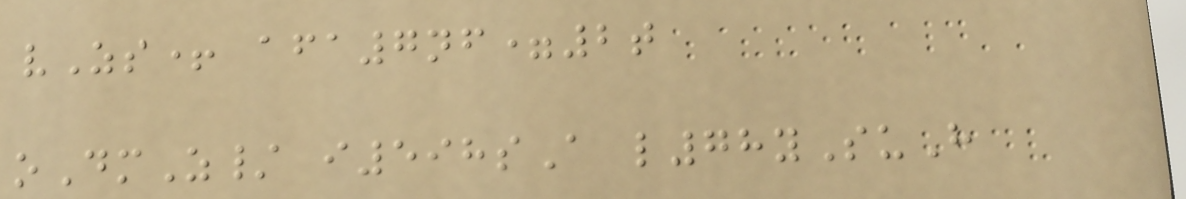vZs+ afa7nf=2t
oDmZ/ i598sA l78ySuH
